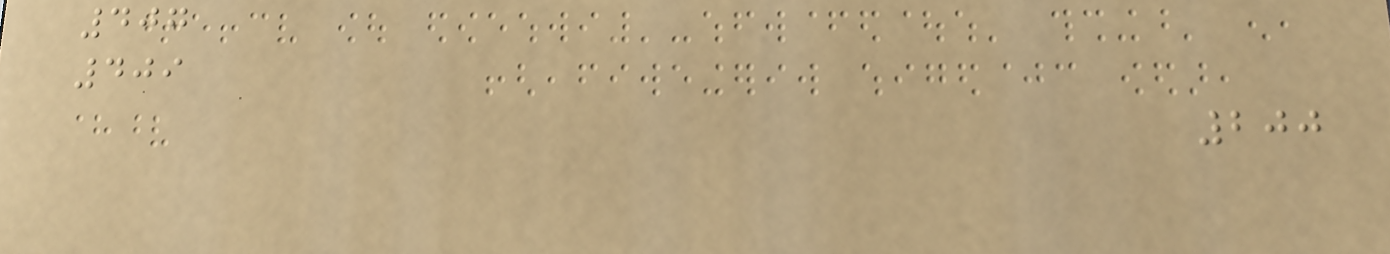407
409
200
